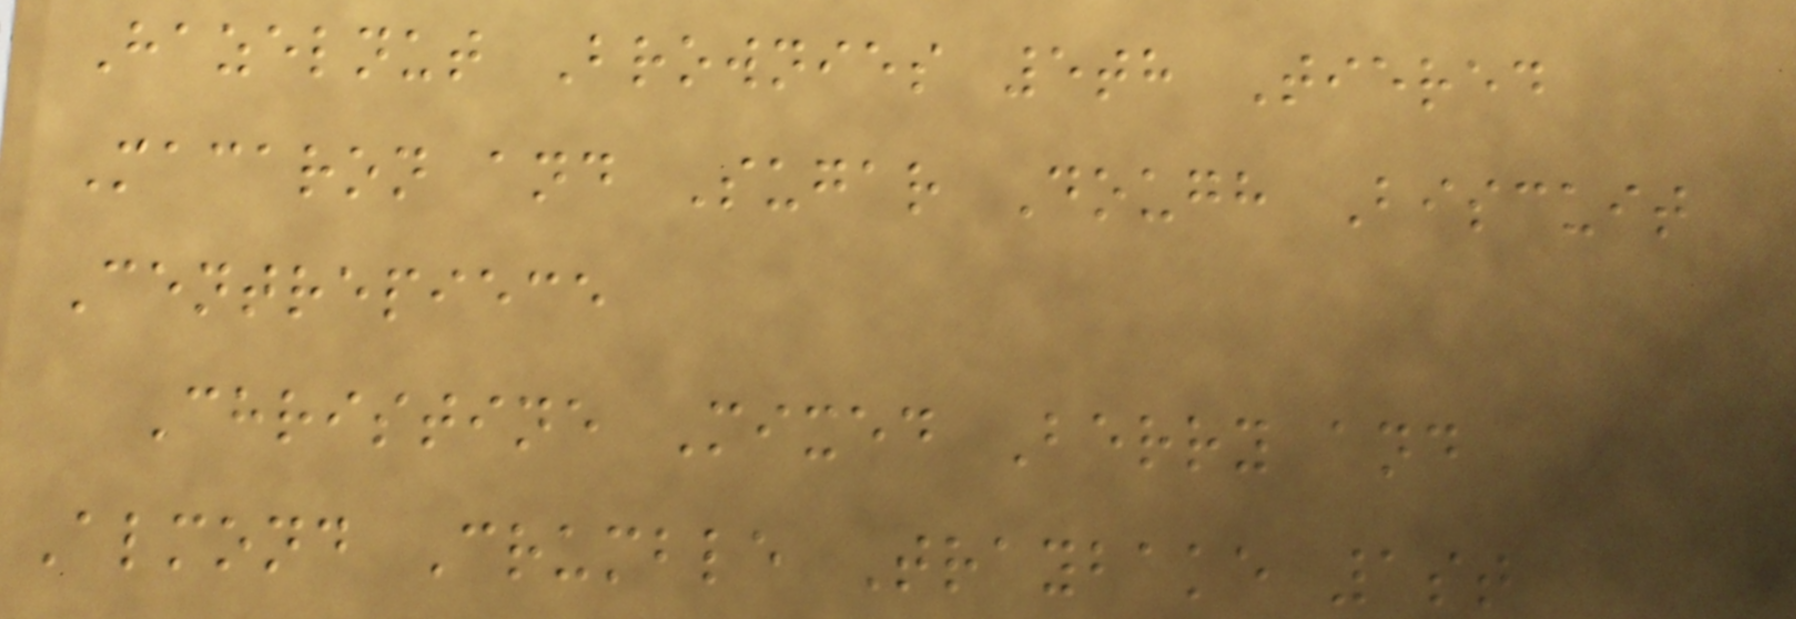Hazelnut Brownies 5th Tiered
Macaron and Sugar Dough Biscuit
Centrepiece
Christine Mixed Berry and
Almond Crumble Traybake 1st
